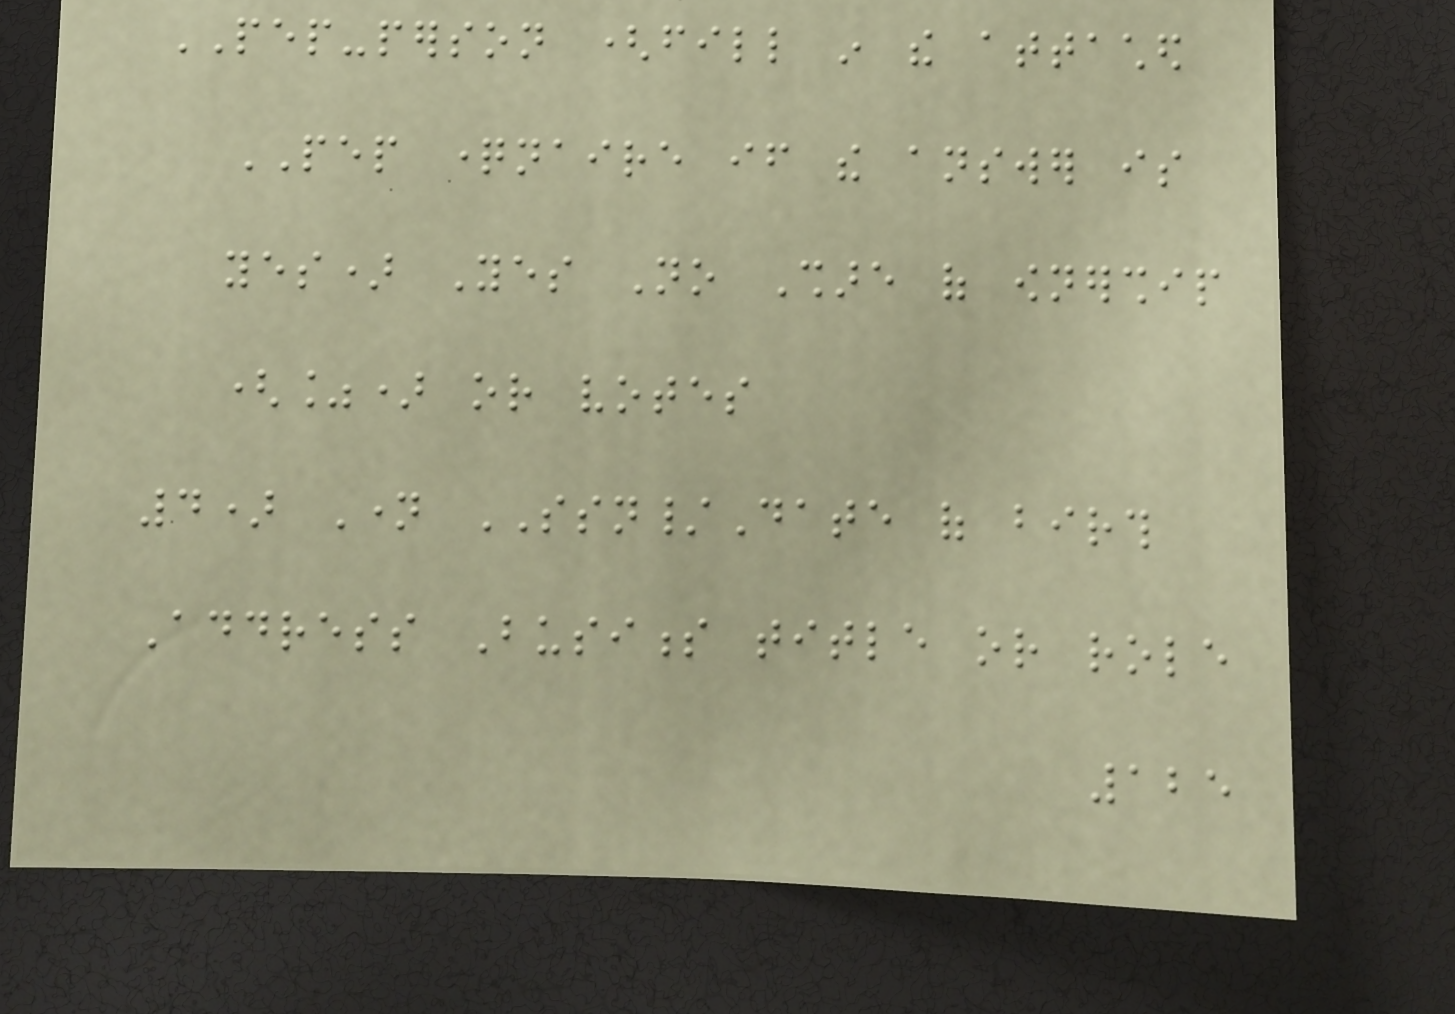PEP-person (fill in the attached
PEP questionnaire if the answer is
yes) Yes No Share of ownership
(%) or votes
4) Name SSN/Date of birth
Address Business title or role
125
